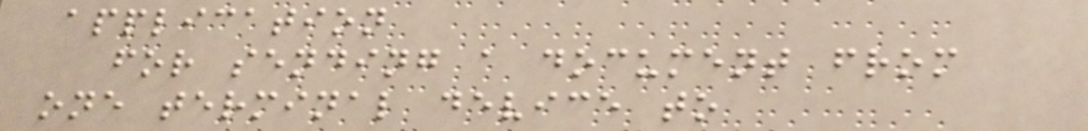application
for sending a document from
one terminal device to
